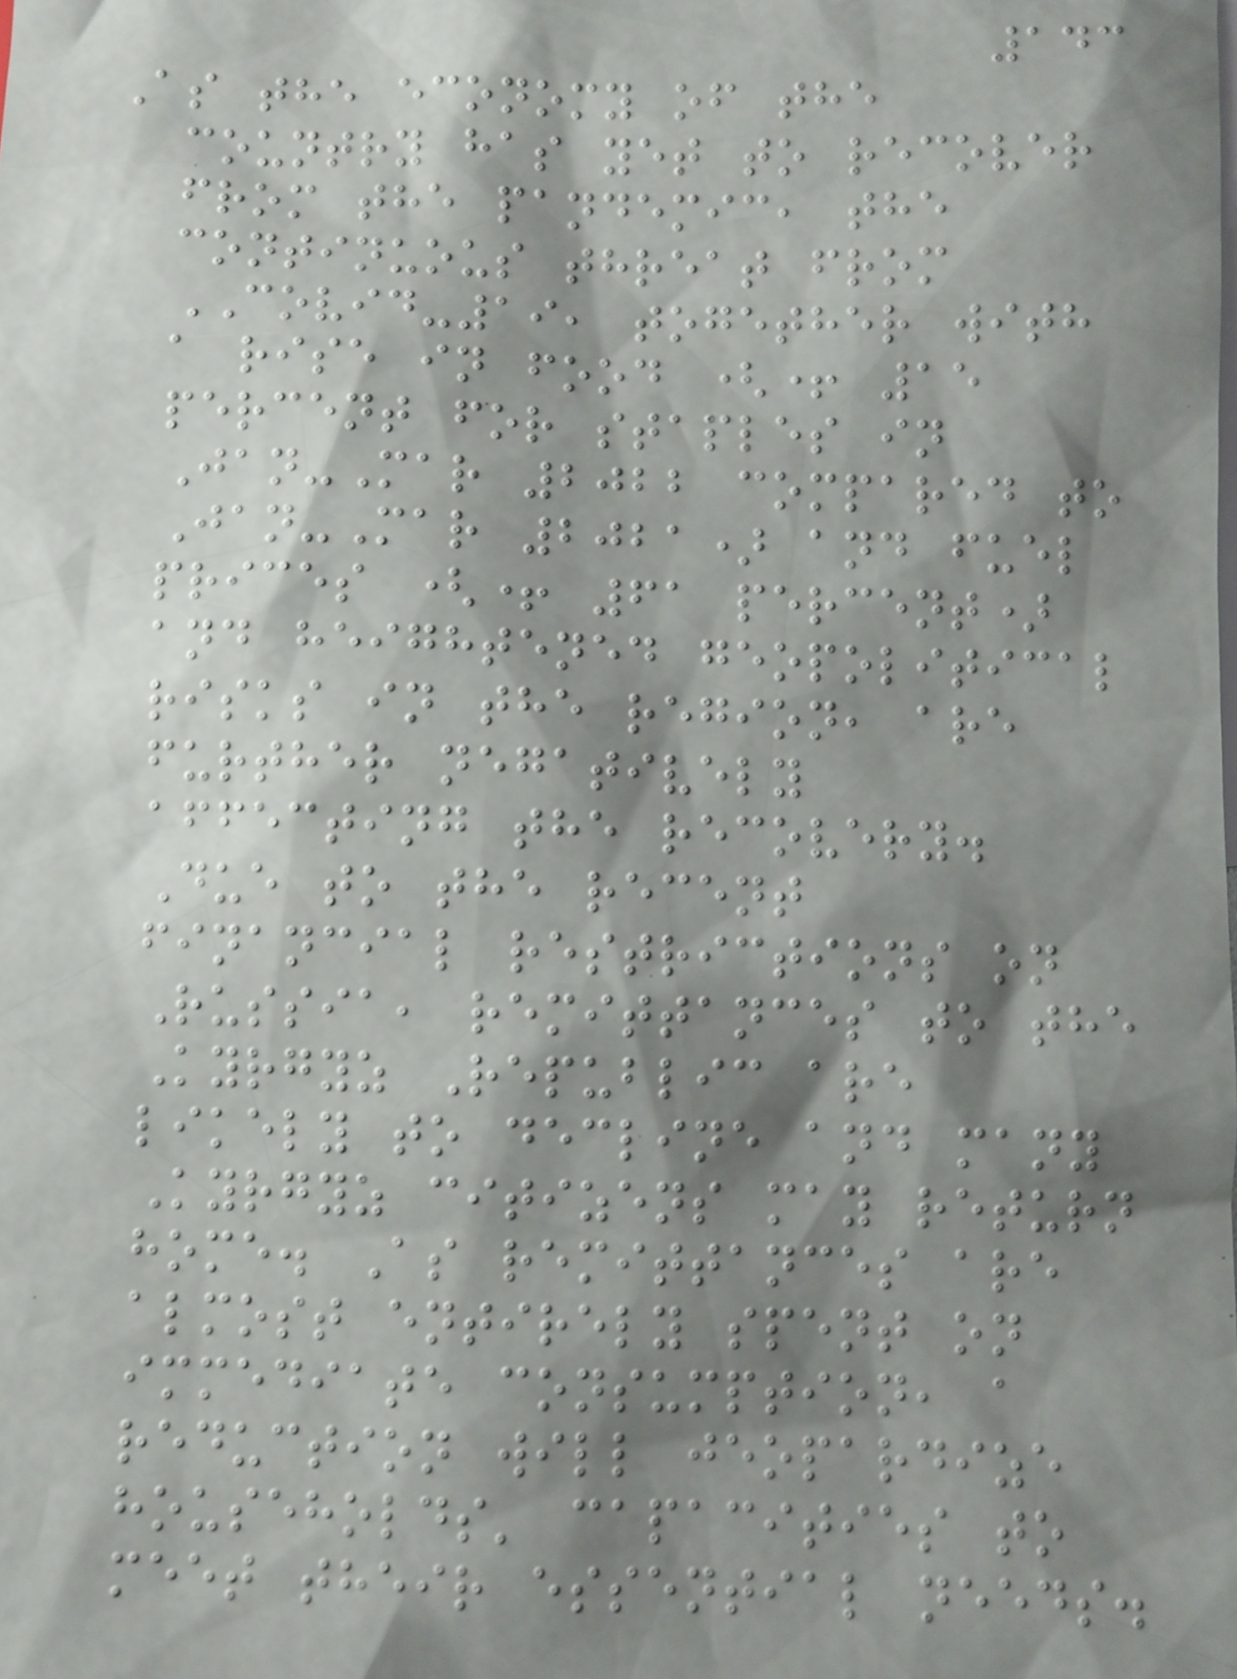143
As the economy of the
country has yet to recover
from the pandemic, the
continuous threat from
COVID-19, together with
a rise in food (+ 15
percent for staples in
Jan-Mar 2022 compared to
Jan-Mar 2021) and fuel
prices (+ 61 percent)
and heightened geopolitical
risks in the region, are
further negatively
affecting the recovery.
Due to the recent
financial restrictions on
Russia, remittances to the
Kyrgyz Republic are
likely to decline and many
Kyrgyz citizens may return
home. As remittances are
almost entirely spent on
immediate consumption, a
reduction will jeopardize
households' capacities to
meet their essential needs.
